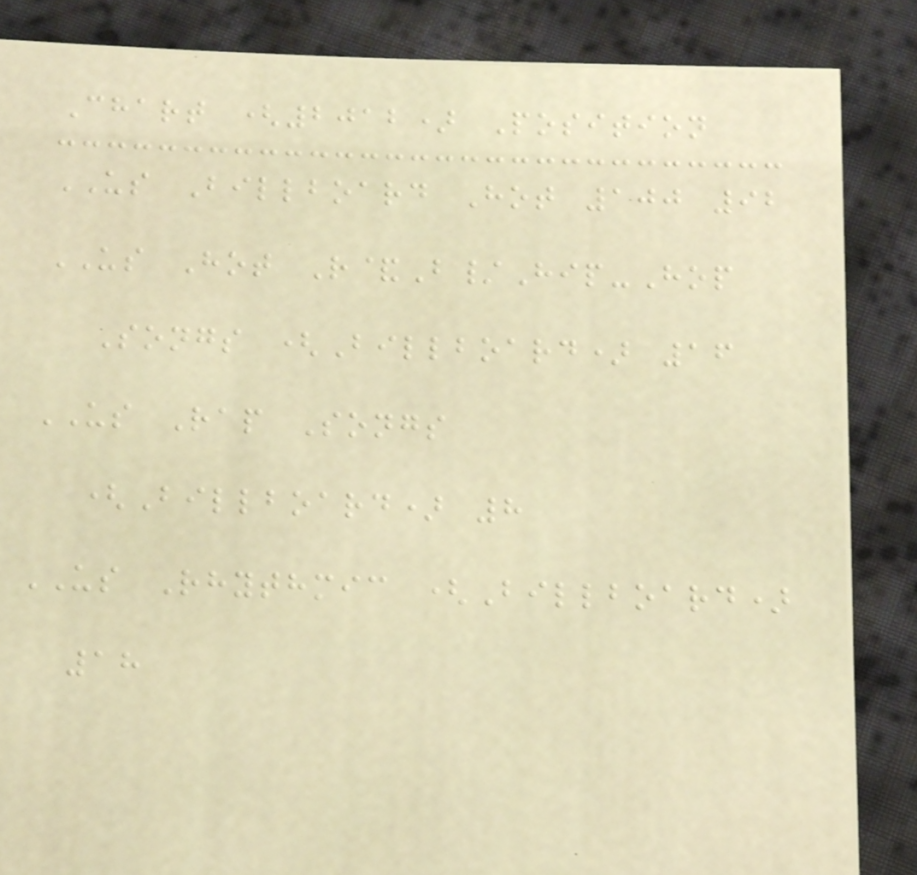Chart (2012) Position
US Billboard Hot 100 92
US Hot R&B/Hip-Hop
Songs (Billboard) 16
US Rap Songs
(Billboard) 8
US Rhythmic (Billboard)
18
